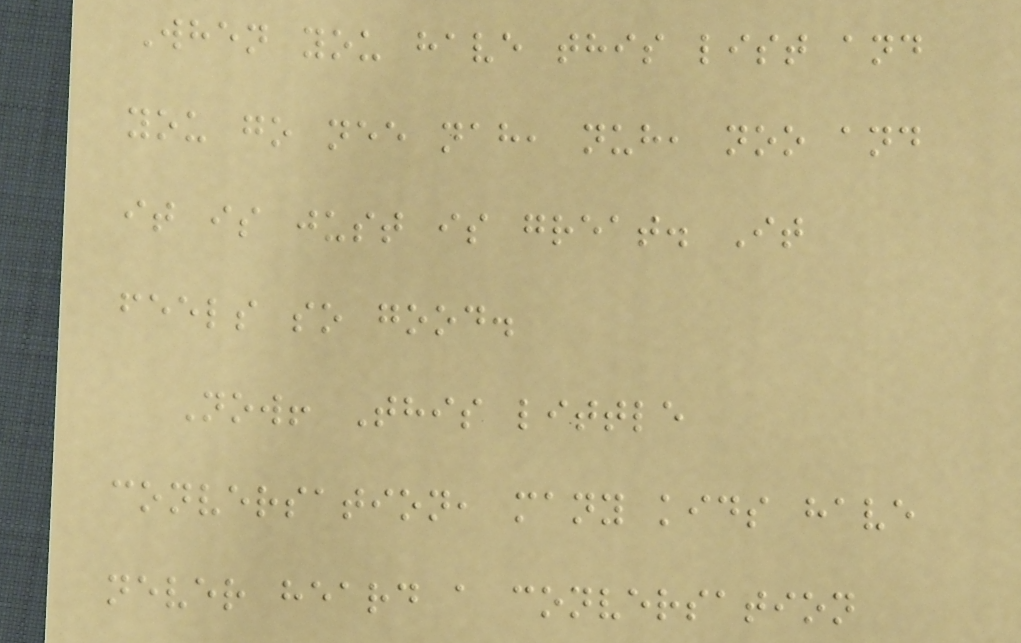When you have this list and
you go nee nah, nuh, noo and
it is just is great. It
feels so good.
Now! This little
conversation, many kids have
never heard a conversation
